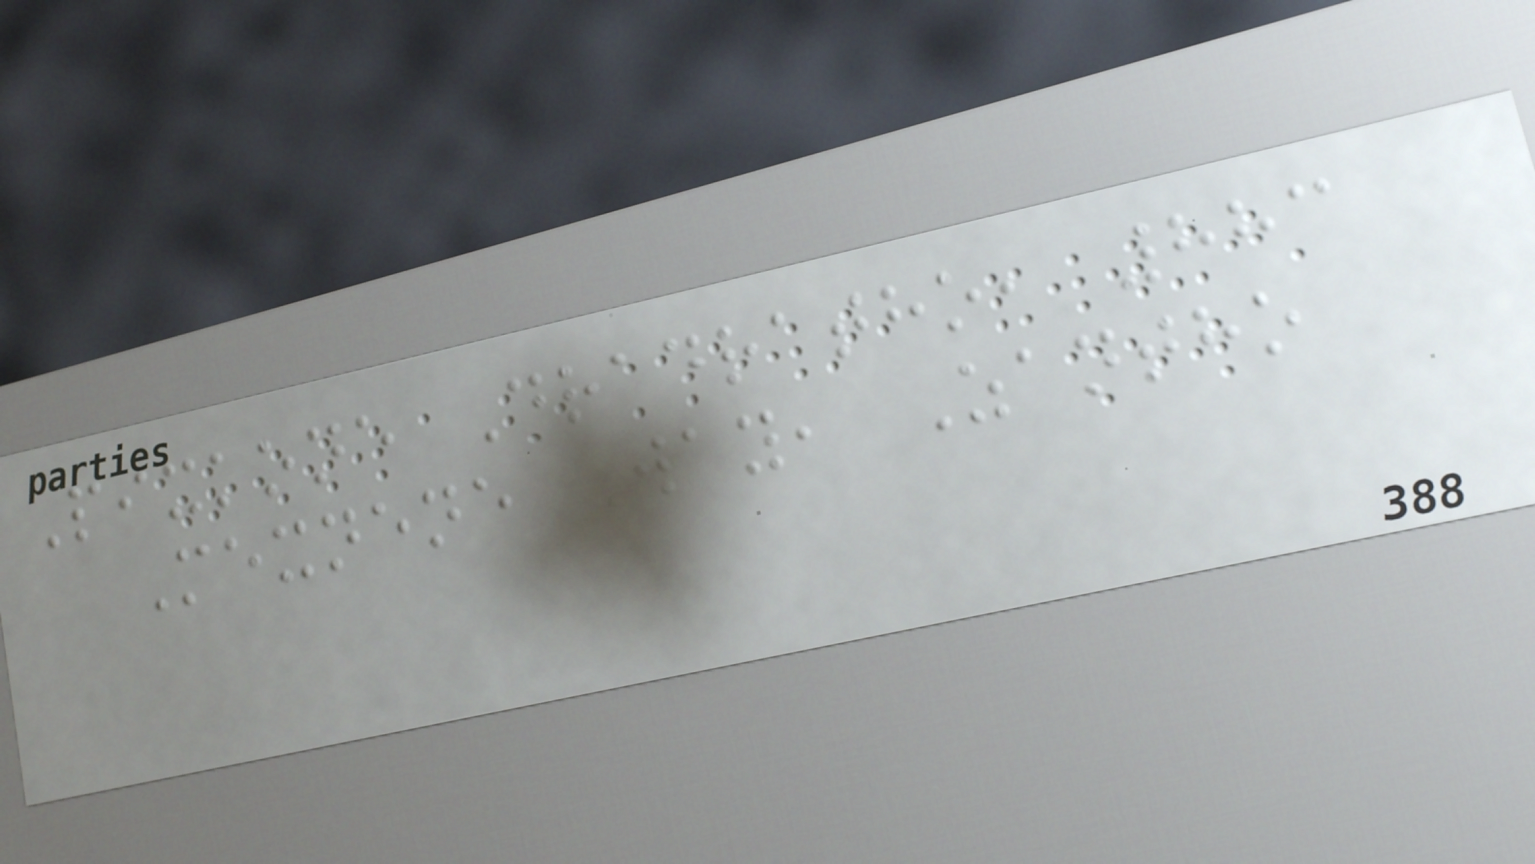Pixkone Dradratho, 883
Mexnene Way, Zantho
